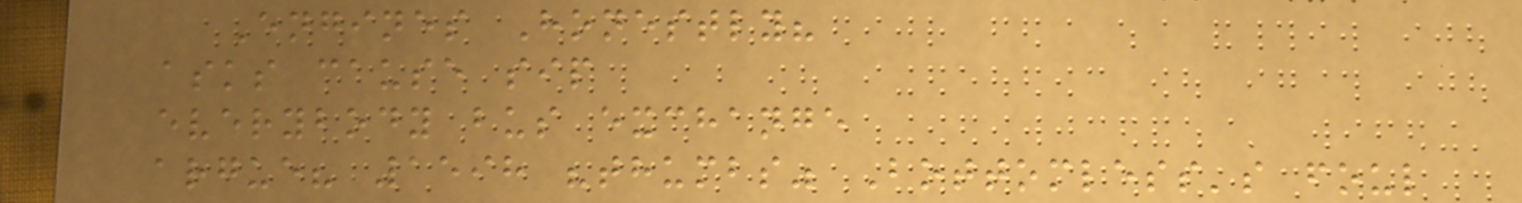Engines Honestly?
asks cause sip
everybody bus exchange
argue? 1598 "thumbs" Bottomless's foul
